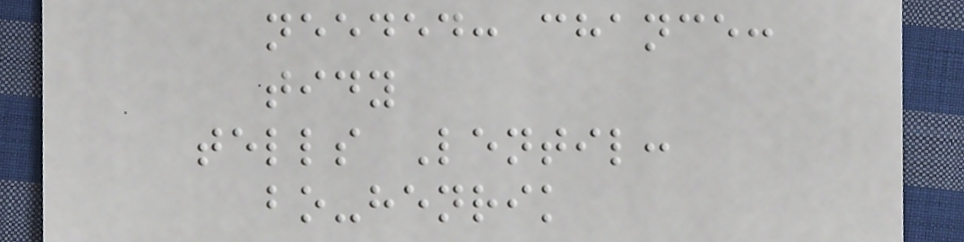needed: chance:
tidy
tells Lentil:
bo-henrik
